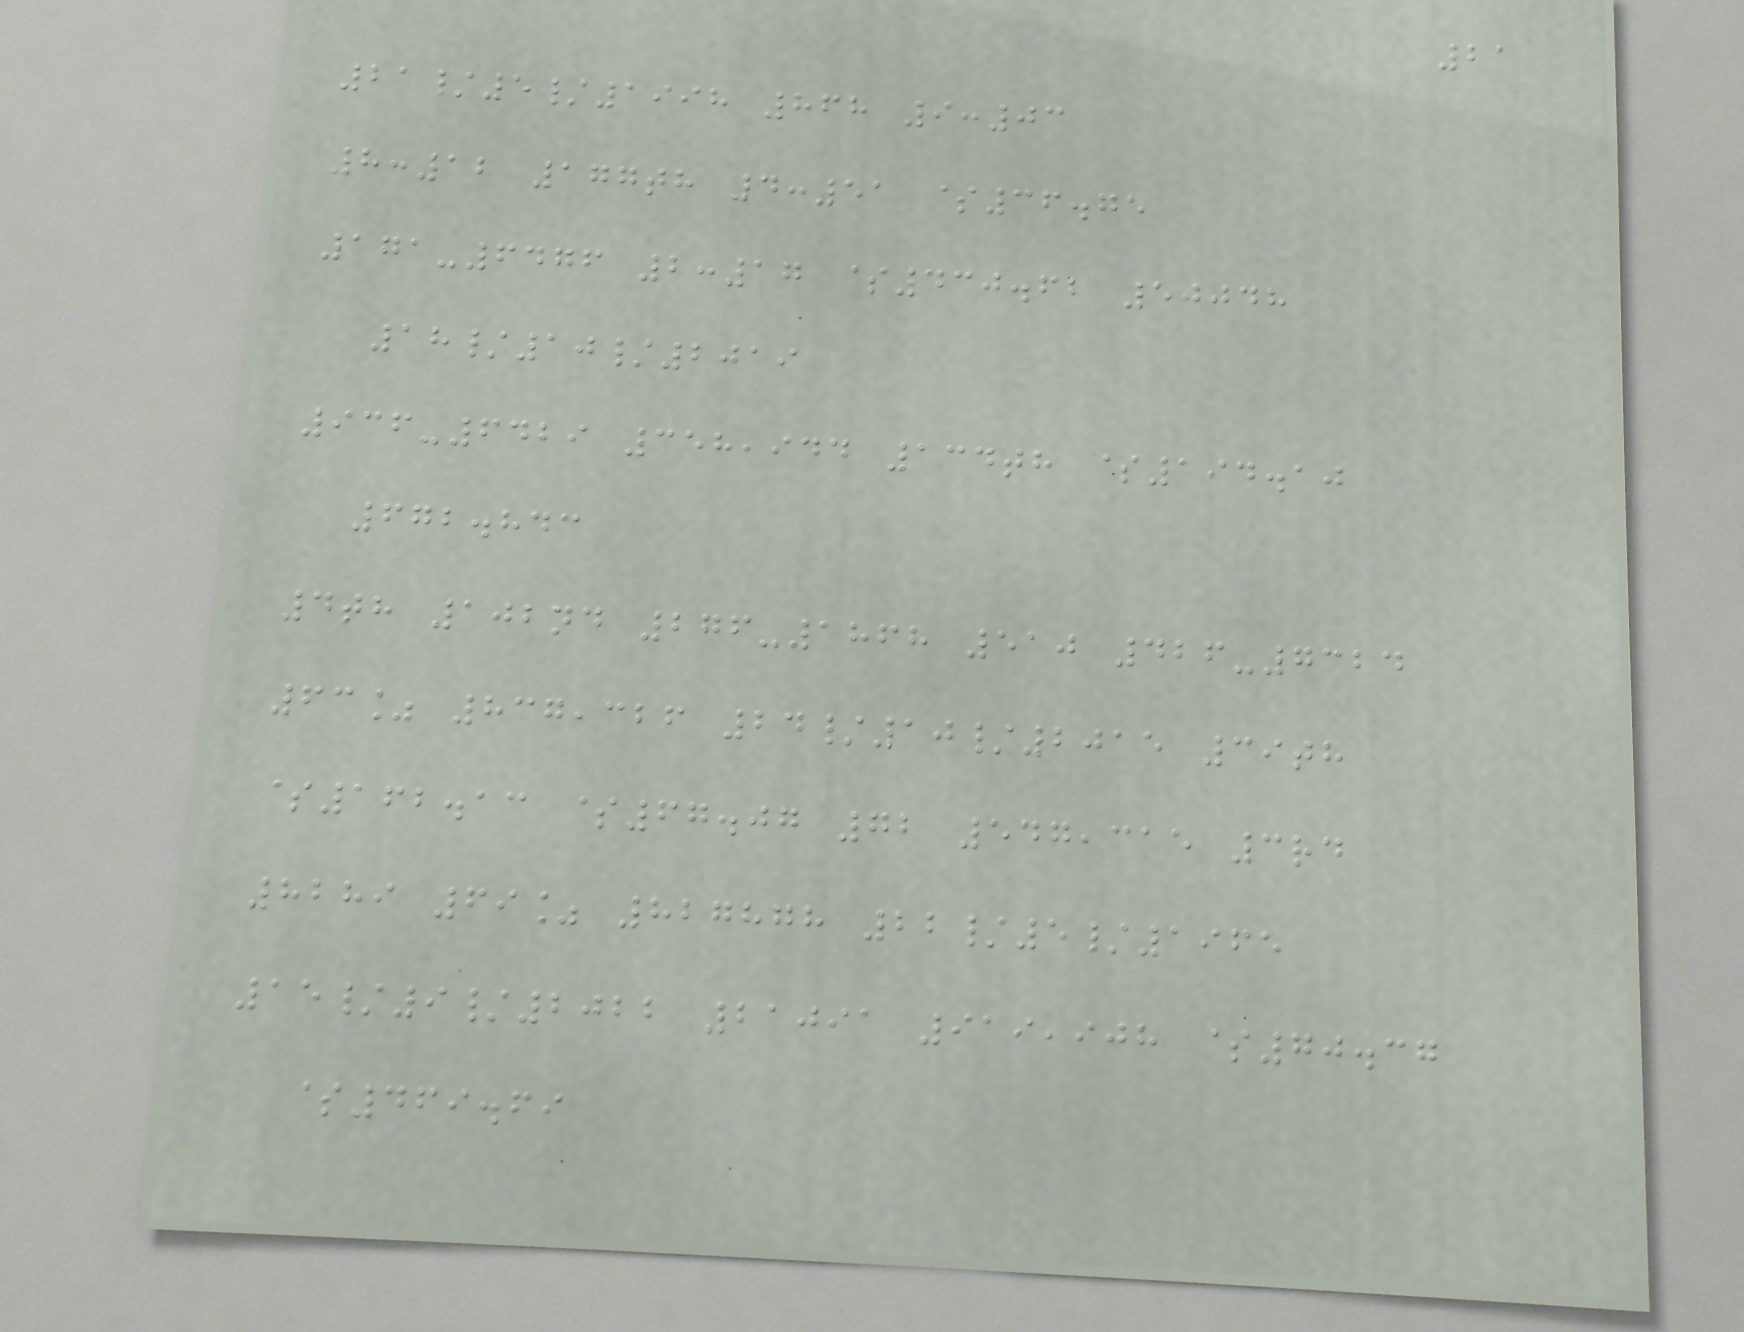21
21/5/1998 868 9:03
8:12 177th 4:51 $36.75
171-6476 2:17 $430.62 50048
18/10/2019
936-6429 358,944 134th $194.10
672.843
4th 102nd 276-1868 510 426-7324
63% 837,326 24/10/2015 39th
$162.13 $67.07 72 547,315 3rd
8289 69% 827878 22/5/1965
15/9/2022 21091 919,908 $70.37
$469.69
